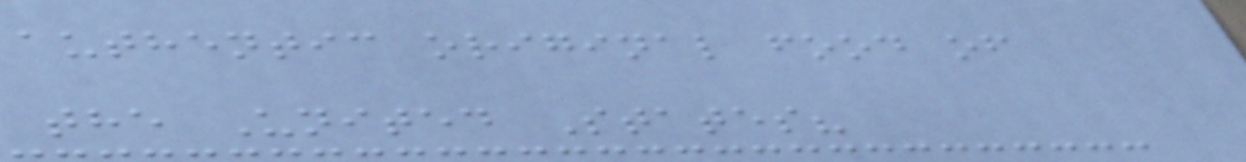authentic original food of
the United States?
